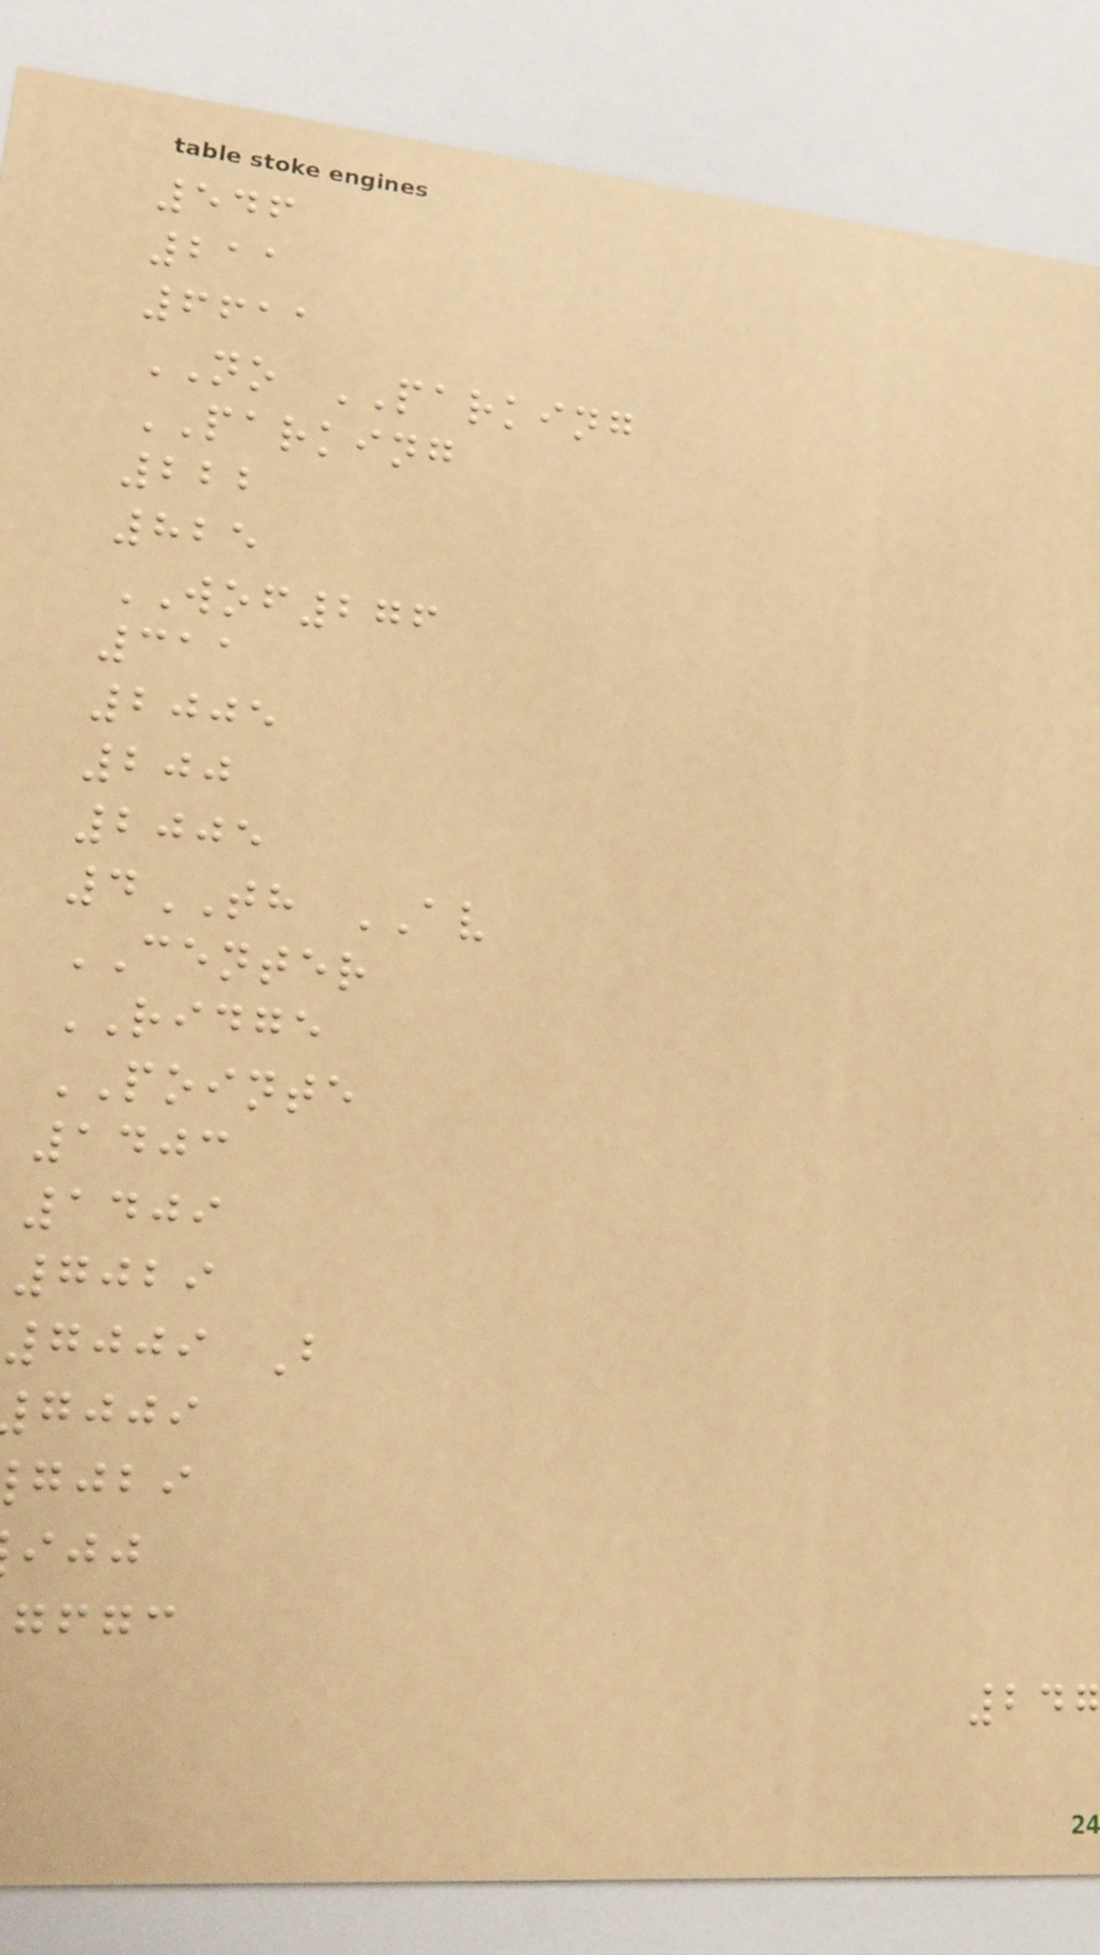546
211
6611
NO PARKING
PARKING
222
825
WOF276
311
2005
200
2005
4TH AV
CENTER
RIDGE
POINTE
1403
1409
7029
7009 B
gjji
gjbi
gfgc
247
